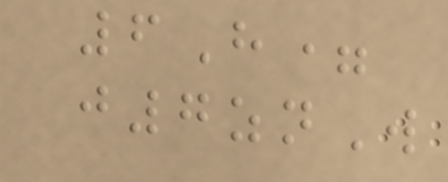6H=
j7znW
